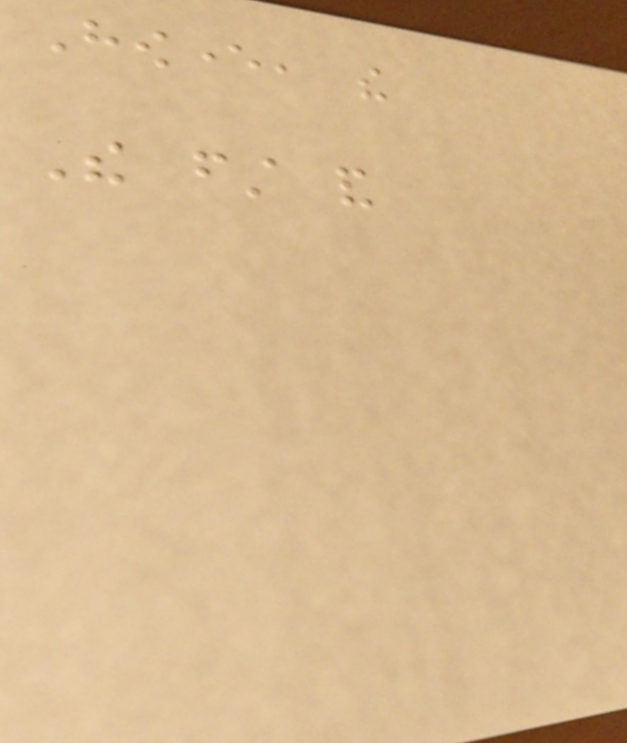However, the
The first and
